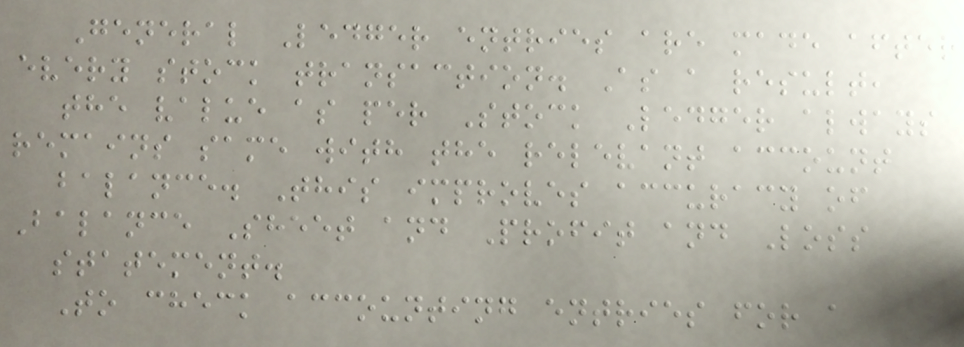General Ledger entries are made after
every stock transaction. As a result,
the value as per Stock Ledger always
remains same with the relevant account
balance. This improves accuracy of
Balance Sheet and Profit and Loss
statement.
To check accounting entries for a
